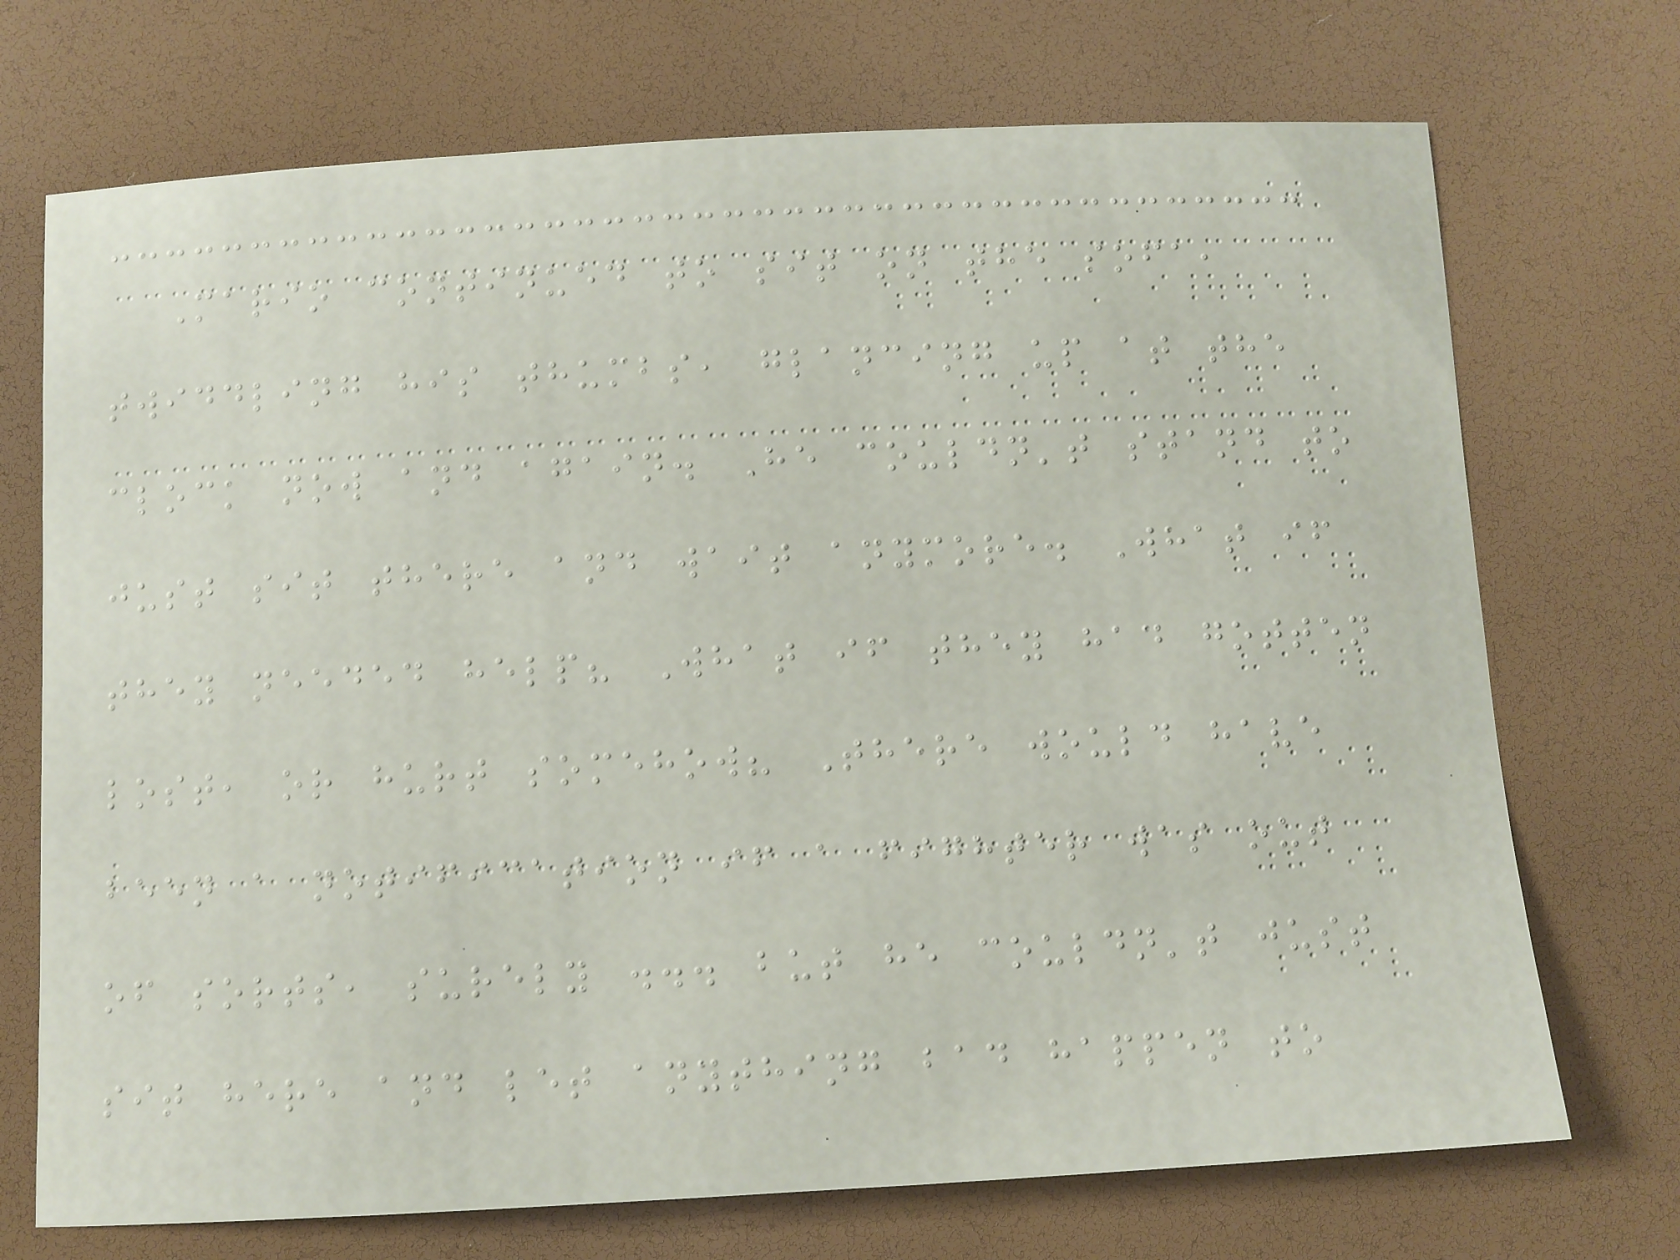Mario continued to sit on the sofa,
twiddling his thumbs, glancing up at the
clock now and again. He couldn't stand to
just sit there and wait anymore. What if
they needed help? What if they had gotten
lost, or hurt somehow? There would have
been a notification if a fighter was out
of sorts, surely ... but he couldn't just
sit here and let anything bad happen to
